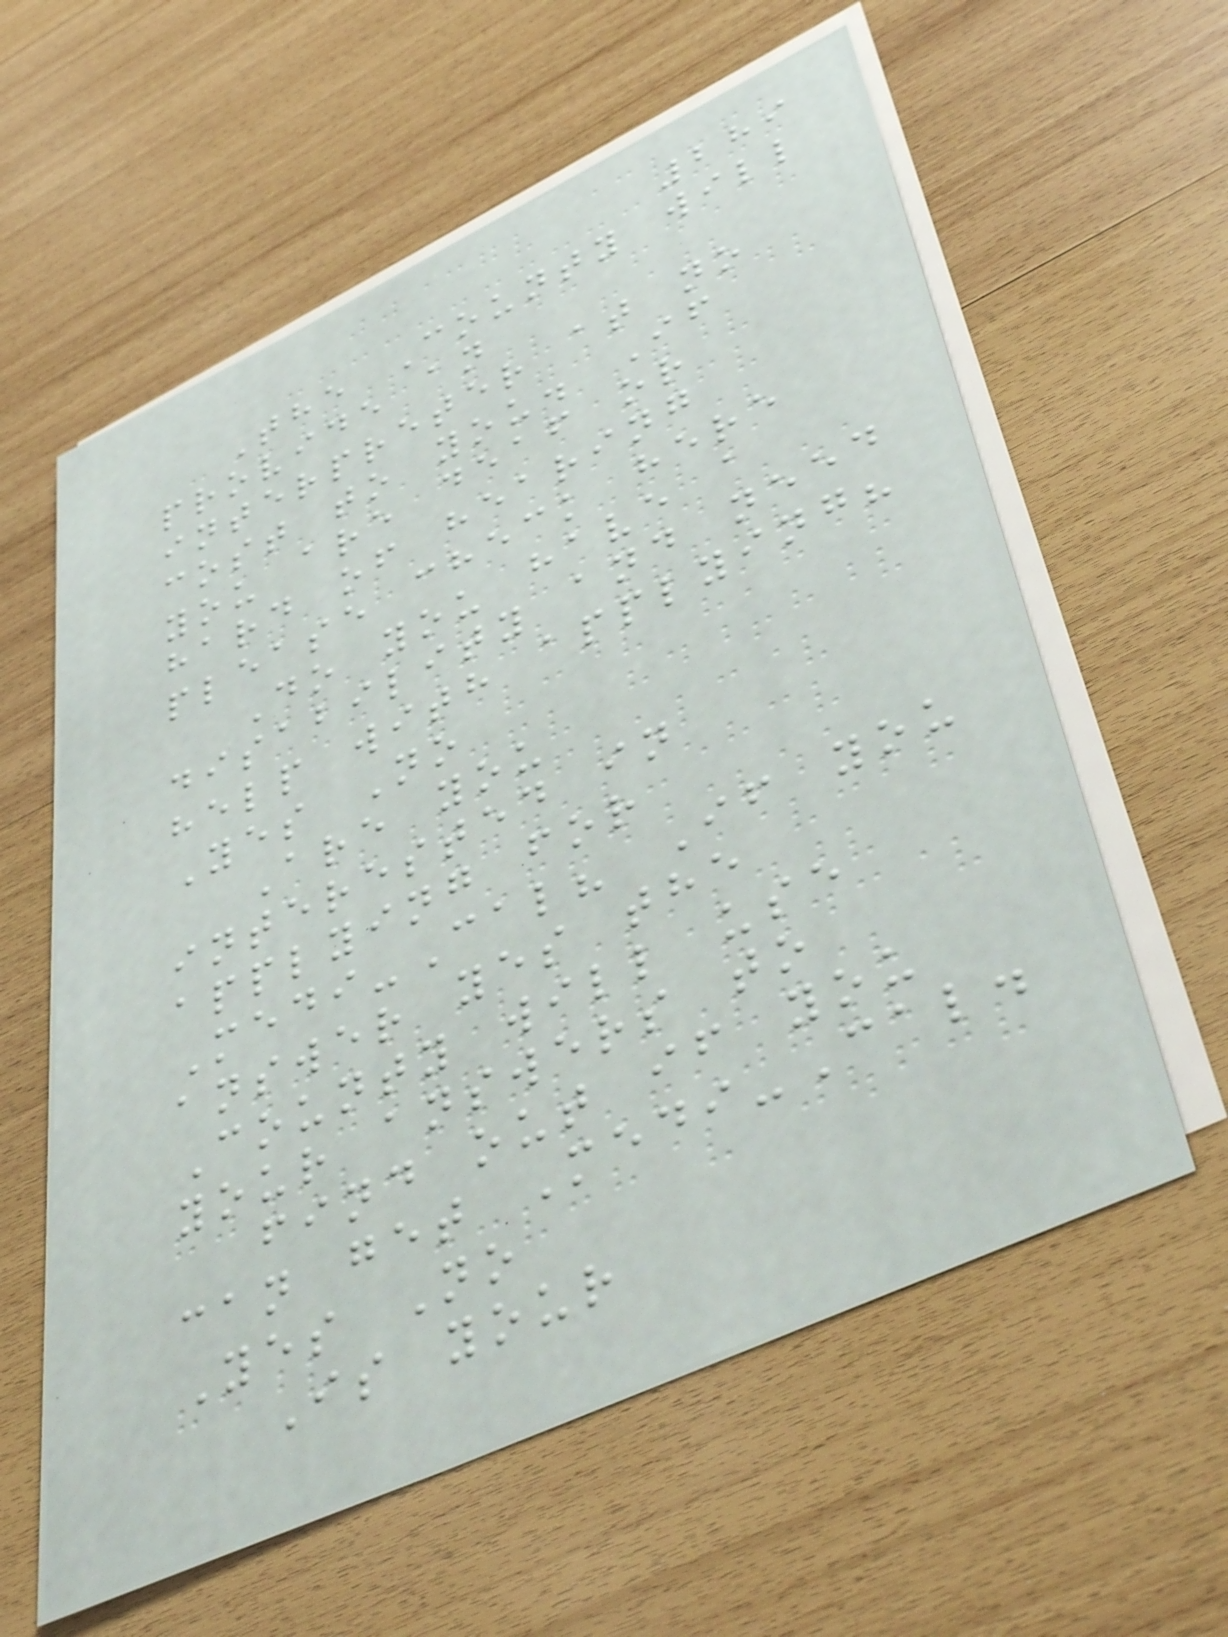289
The County will
provide an
interpreter at no
cost to you. If
you are deaf or
hard of hearing
please check here
Do you have a
disability and need
help with applying?
Yes No
Are you
interested in
applying for
Medi-Cal? If you
answer yes the
County will use
your answers to
find out if you
can get Medi-Cal.
Yes No
Is your
